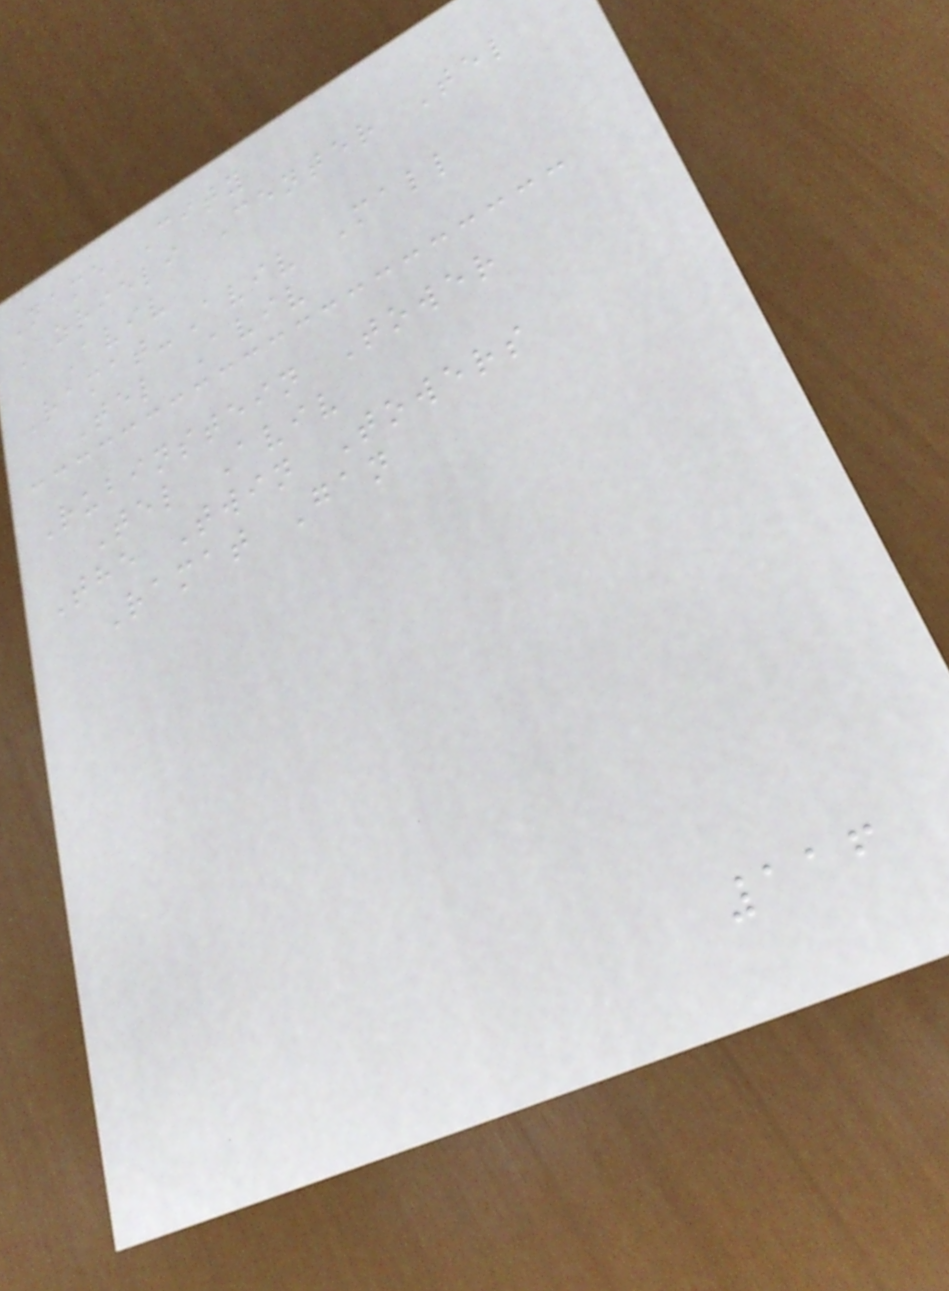Name City
Azrieli Center Tel
Aviv
Ramat-Aviv Mall
Tel Aviv
Rubinstein Tower
Tel Aviv
The Twin Towers
Ramat Gan
116
